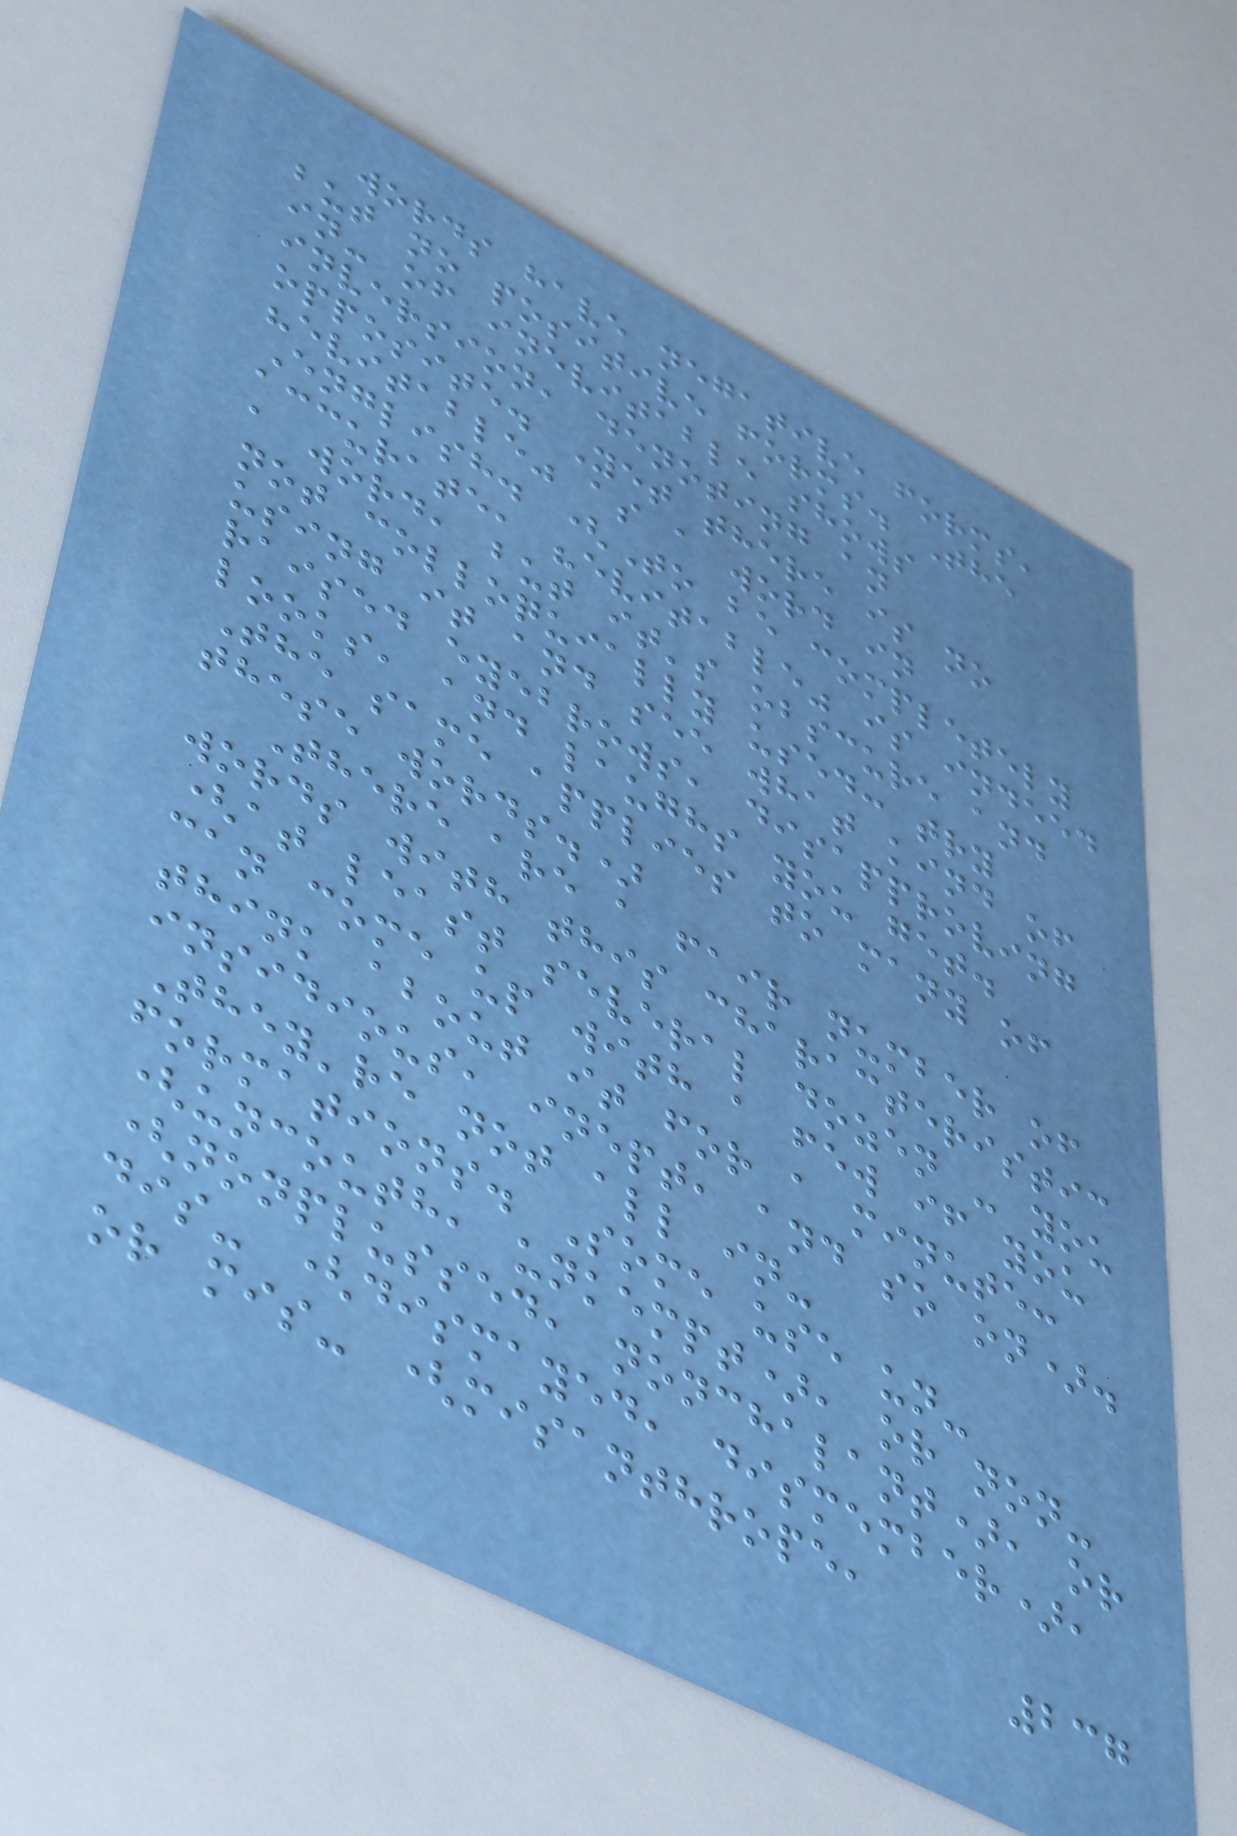words have negative forms,
but no positive forms. The
in- of inevitable shows
inversion, denoting an
opposite. Yet there is no
"evitable" as a word in
English. (To be completely
accurate, "evitable" is indeed
a word, but it's obscure and
not colloquially used: try
using it and see what kind of
raised eyebrows, disapproving
looks, and laughs you get.
The same applies to many of
these words.)
There are a fair number of
words with this characteristic
(at least several dozen - you
can come up with a few if you
think about it for a minute:
insidious, inept, and so on).
They're not all in-
formations. Some use un-
(uncouth, unkempt), or non-
(nonplussed, nonchalant), or
dis- (dismayed, dismember),
or mis- (misanthrope,
237
